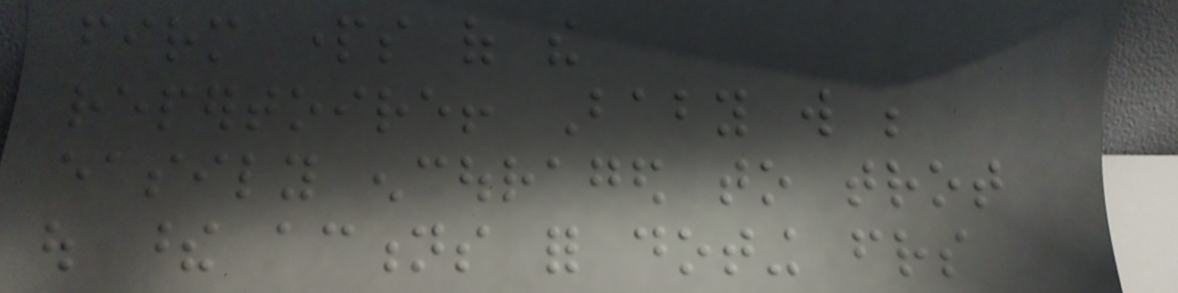firm parts of the
repertoire! Baby will be
easily encouraged to trot
out these actions for doting friends
